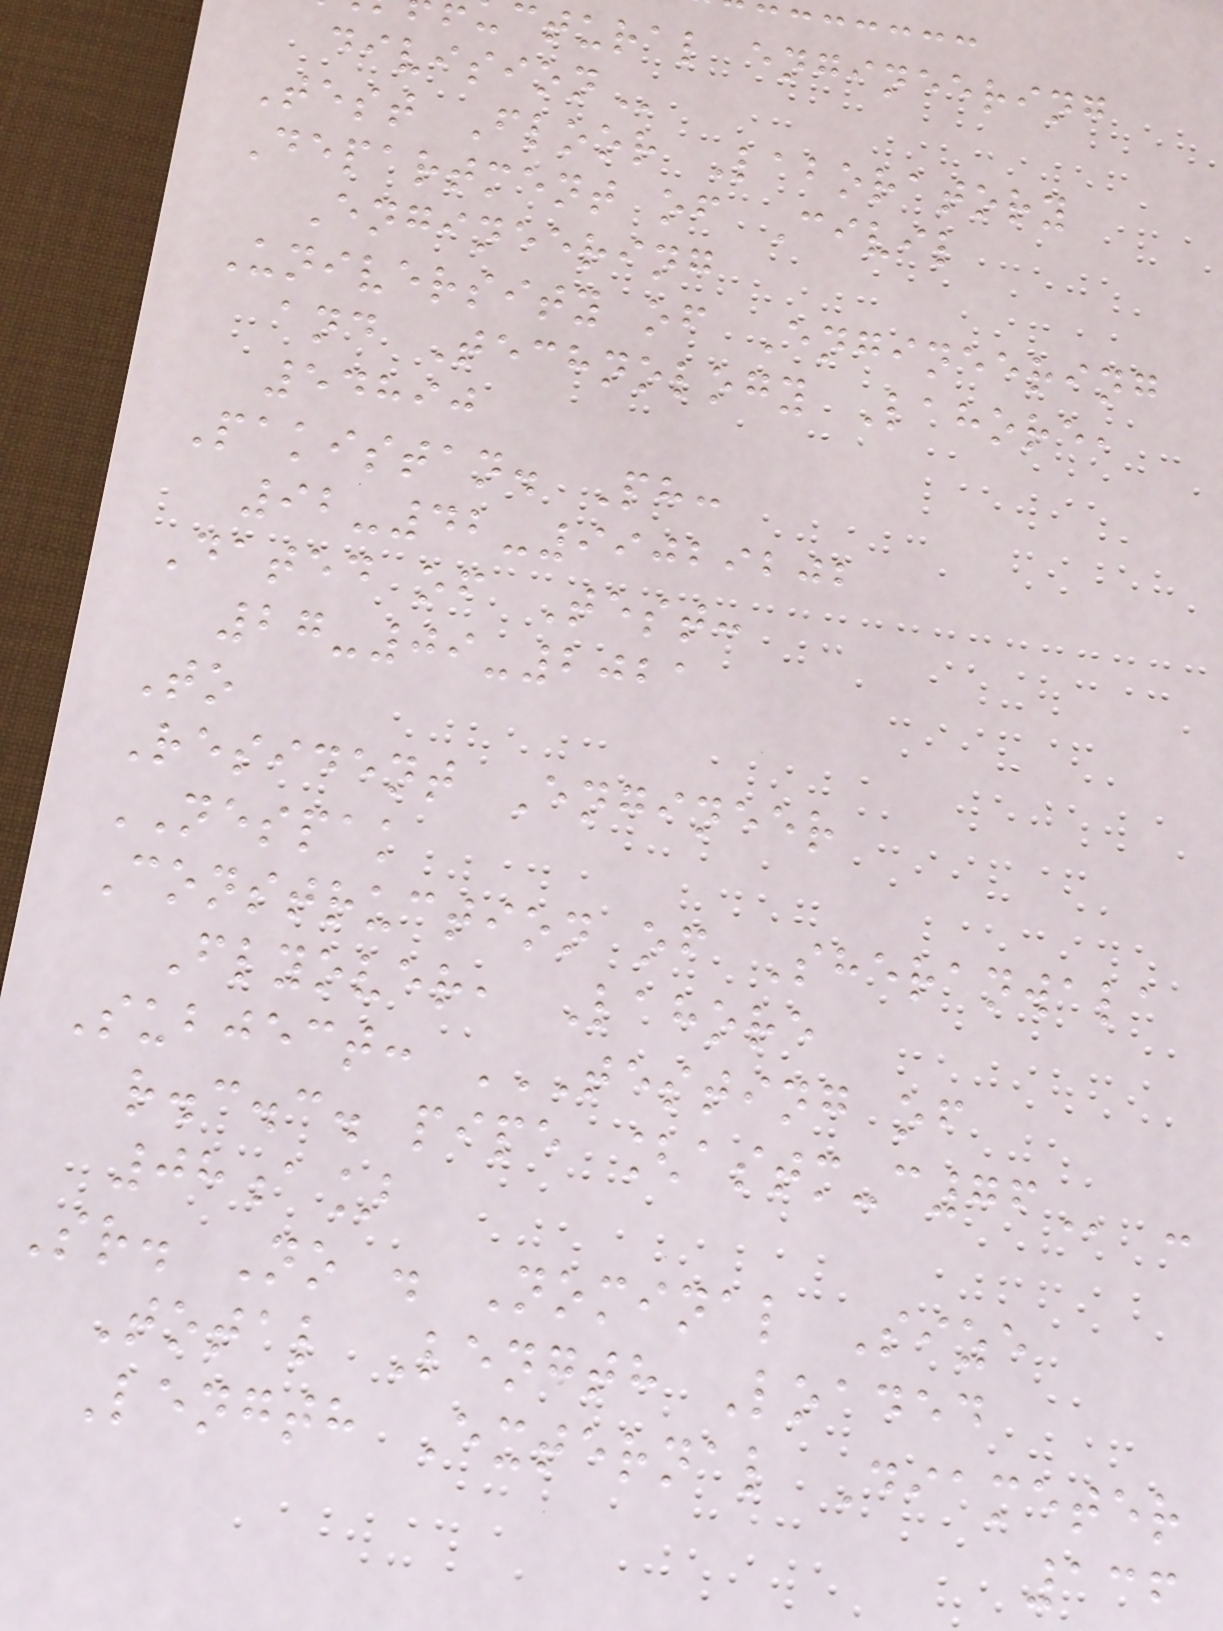ctural engineering
Test Floor Laboratory
Department of Civil
Engineering
University of Engineering
and Technology Lahore,
54890
Pakistan. Ph:
92-42-99029202
Dated of Test:
27-09-2021
To
Resident Engineer
NESPAK
Construction of Sheranwala
Flyover, Lahore
Subject: TESTING OF
r.c.c. pipe
08a]
Sr. No . Nominal Size
Total Length Loaded
Length External Diameter
136
